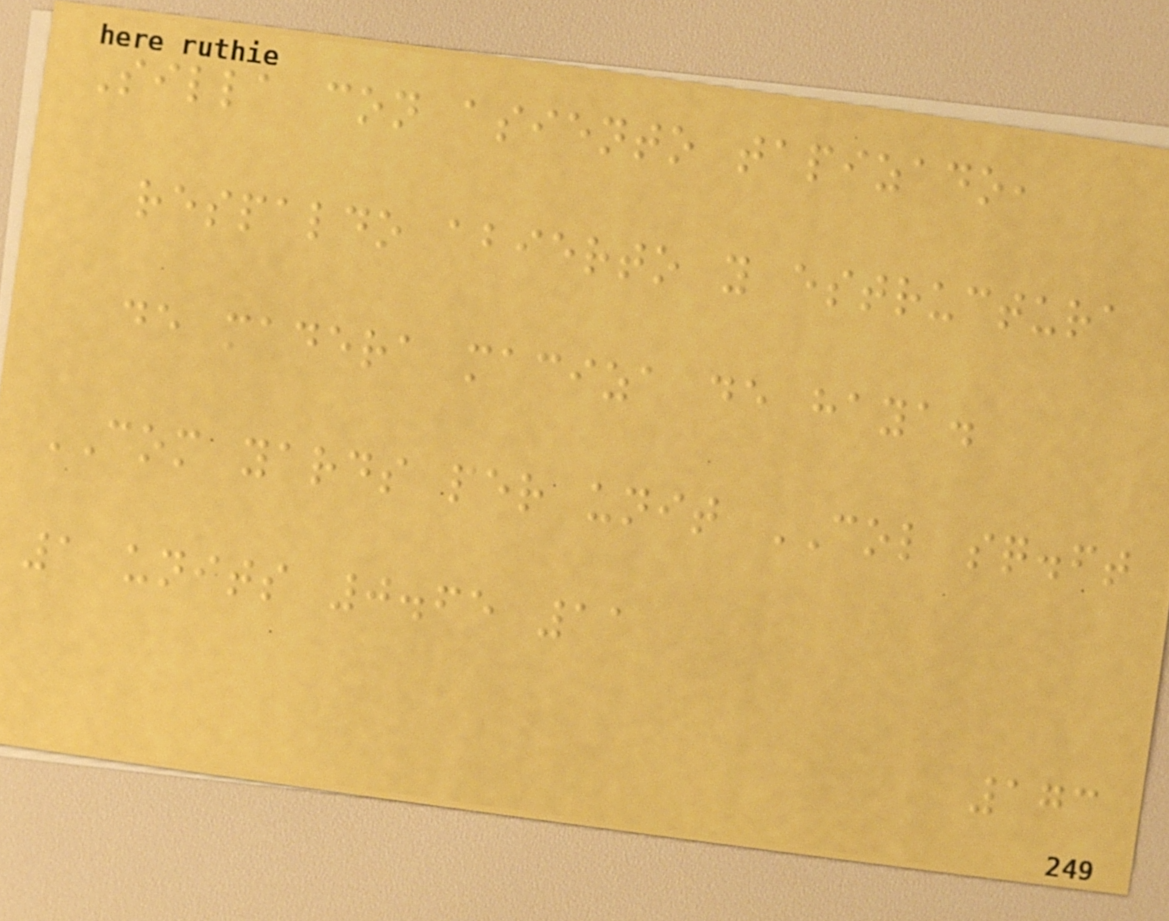Silla con asiento tapizado,
respaldo abierto y estructura
de madera maciza de haya.
COM yards per unit COL sq.ft
1 units 0.65 11
173
